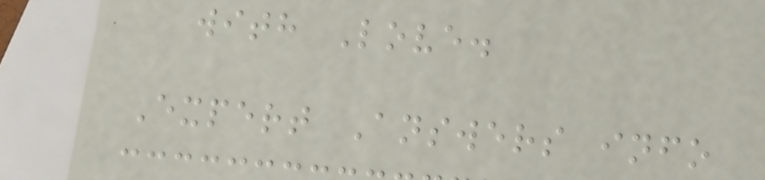with Love.
Expert Answers info
